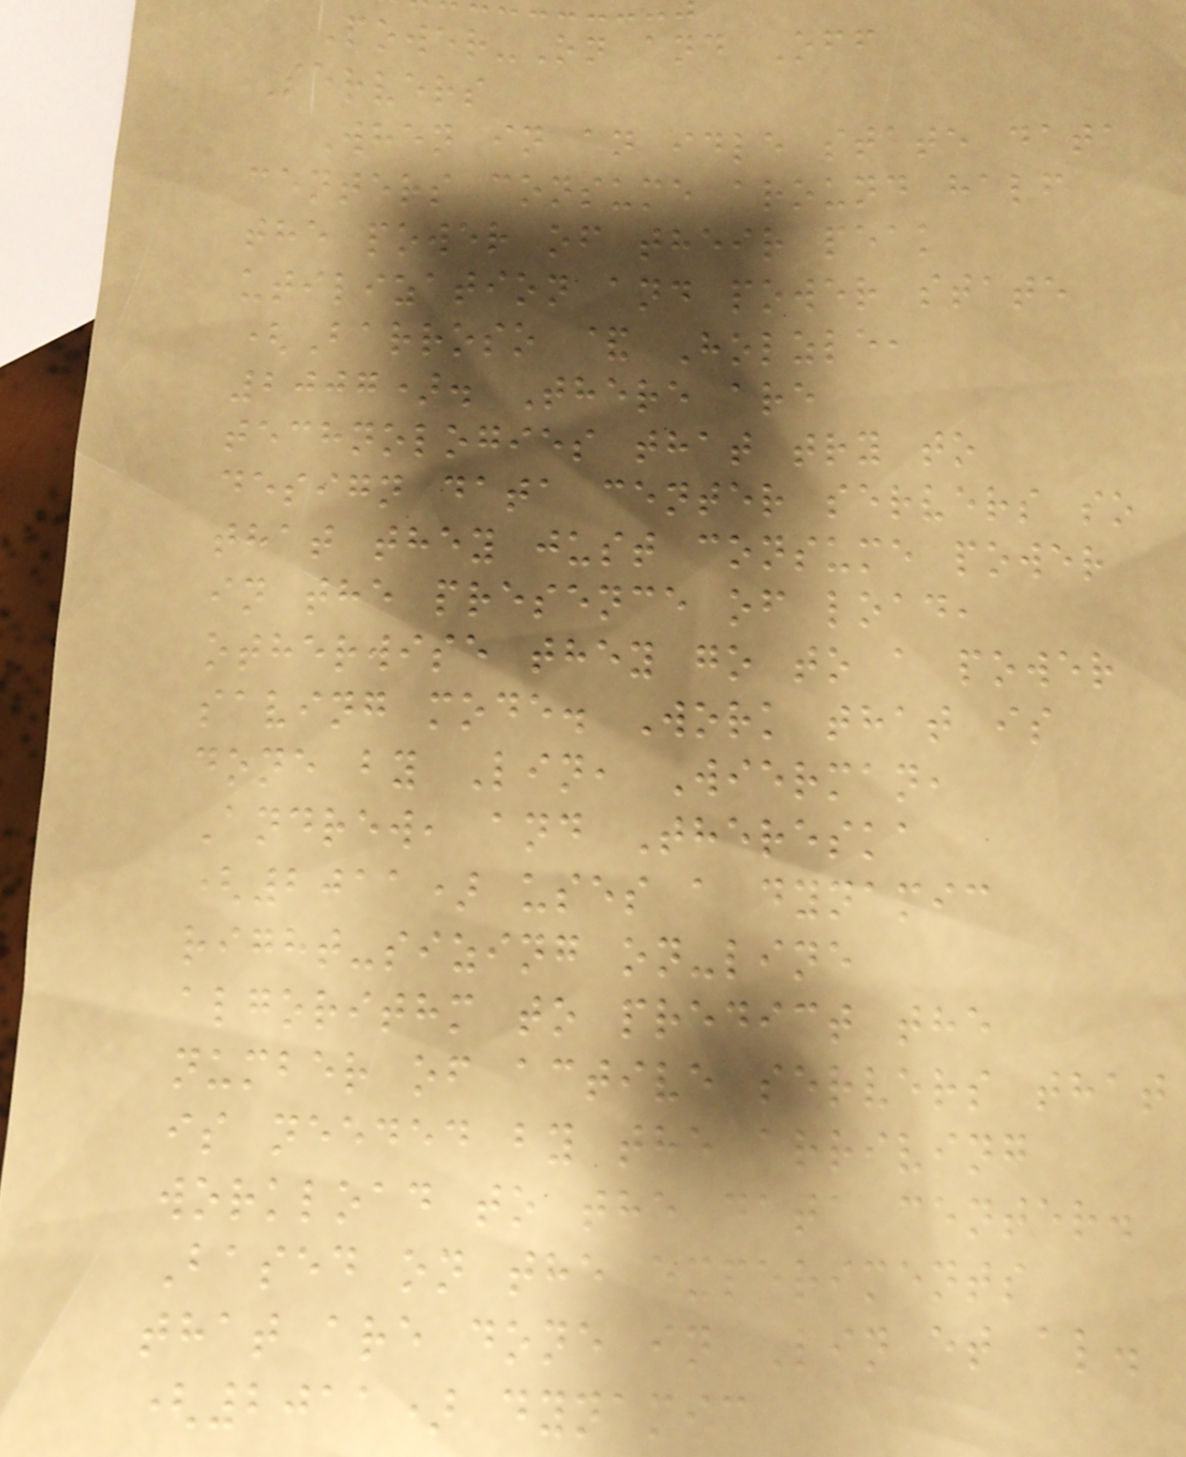Power-On and Off
Servers
When in an idle state data
centers consume around half
the power of their peak
utilization and power state
(Barroso & Holzle,
2007). There are
technologies that try to
design data center servers so
that they just consume power
in the presence of load,
otherwise they go to a power
saving mode. Work that is
done by Lin, Wierman,
Andrew, and Thereska
(2011) uses a dynamic
right-sizing on-line
algorithm to predict the
number of active servers that
is needed by the arriving
workload to the data center.
Based on the experiments
that are done in Lin et al.
(2011) dynamic
